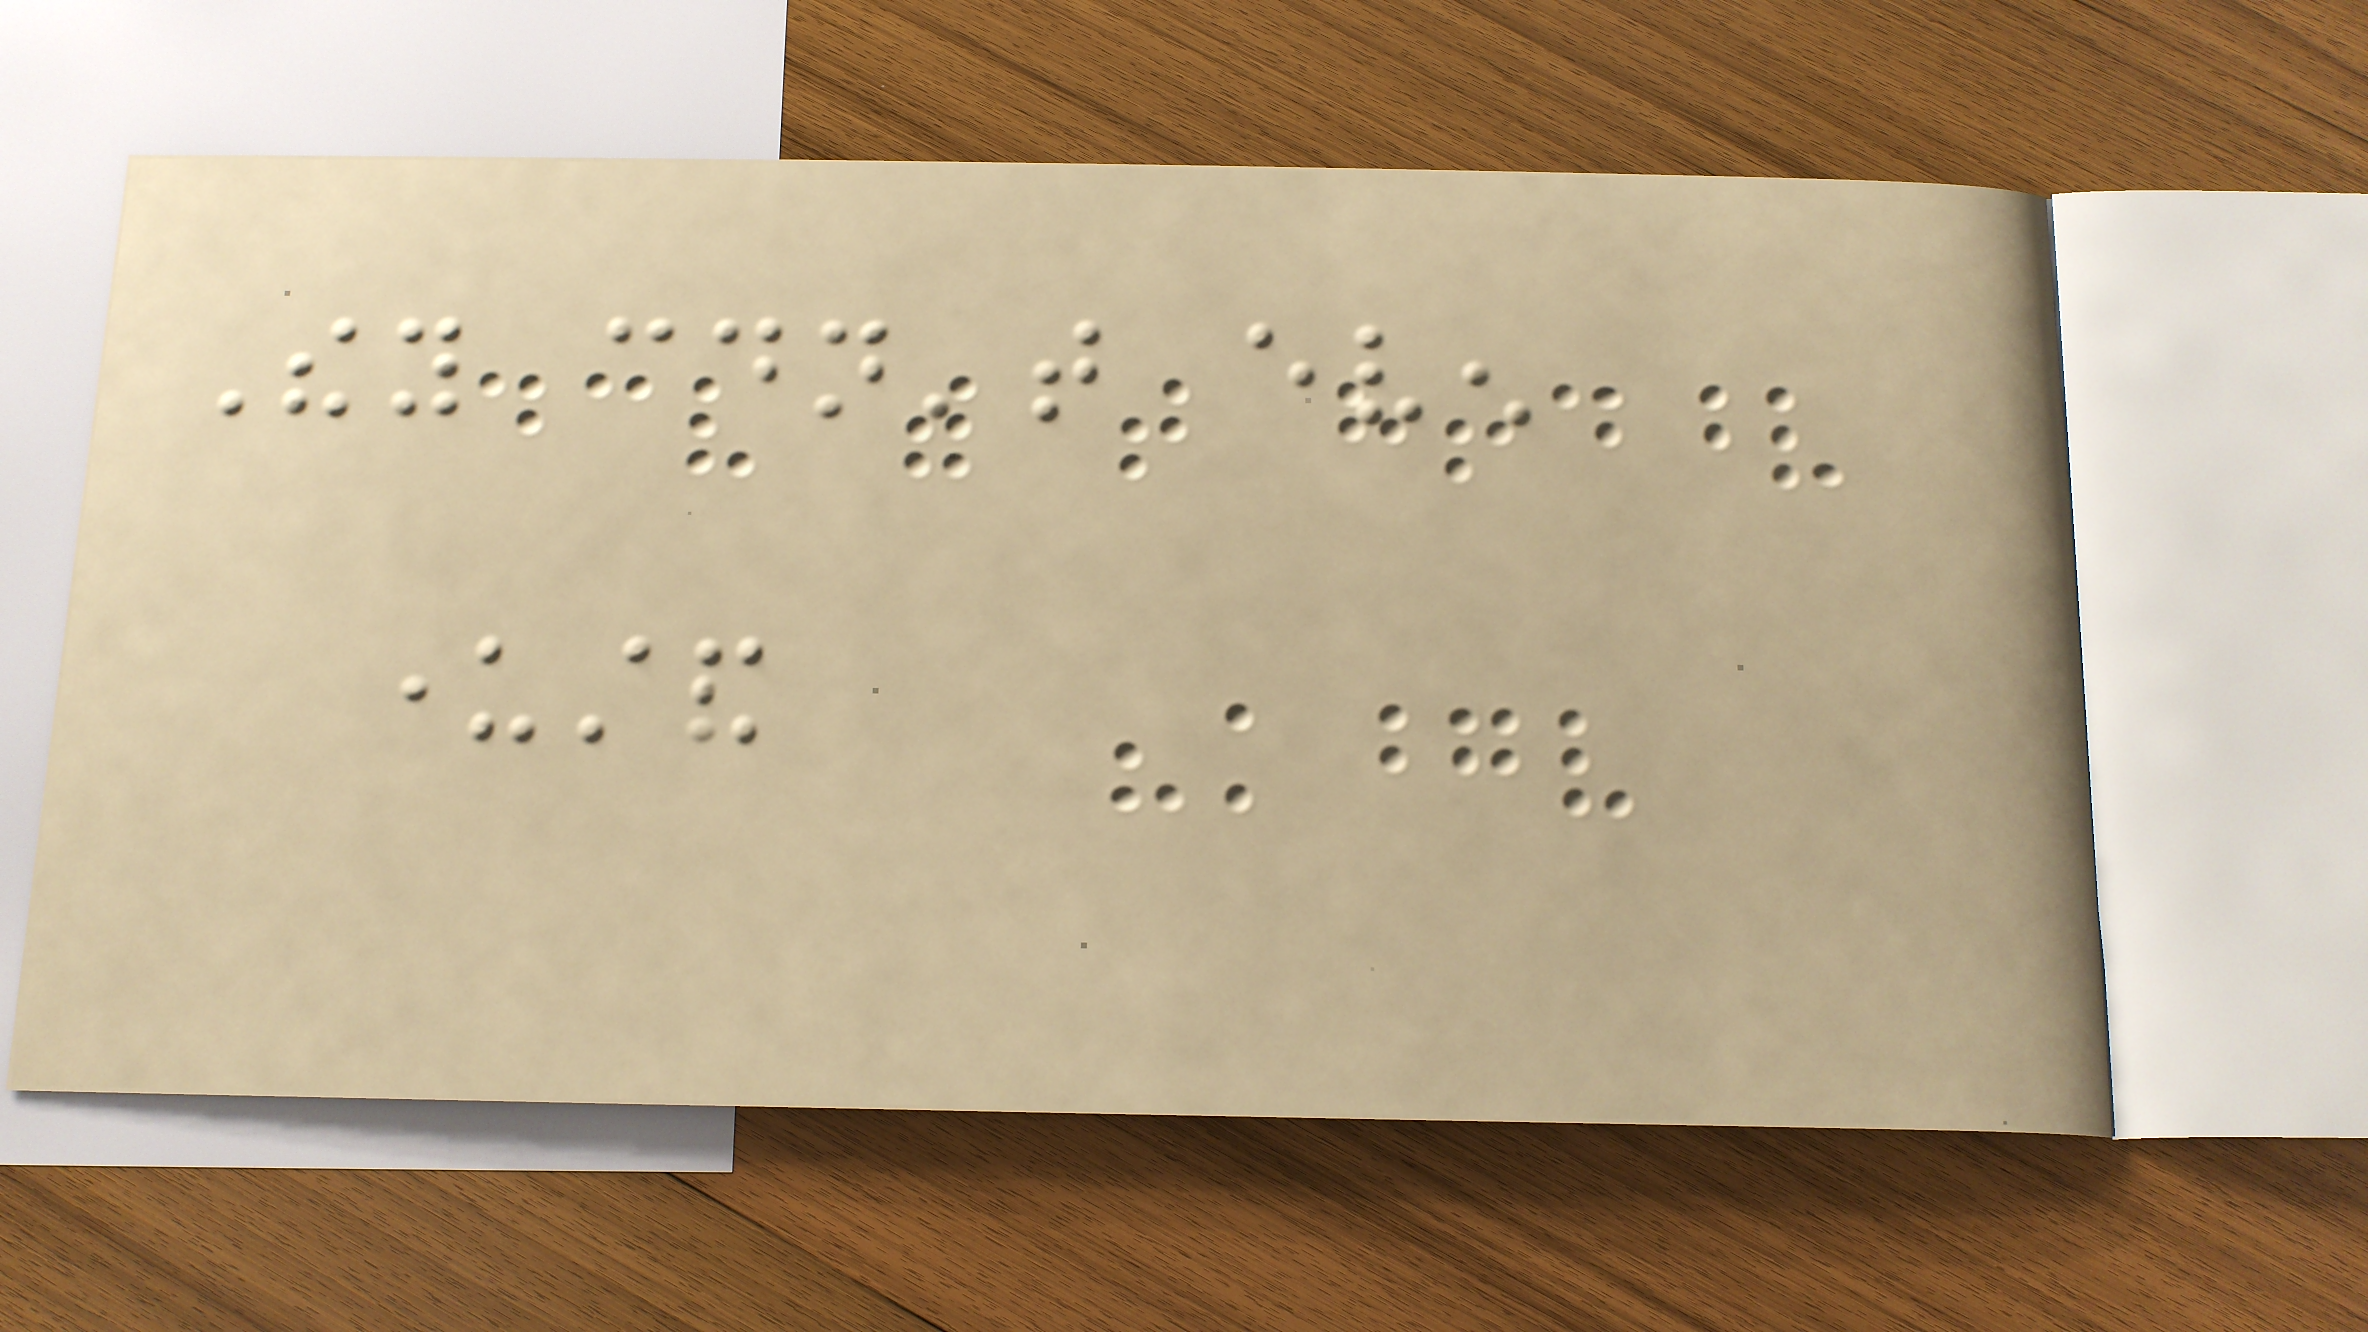They couldn't even
understand
